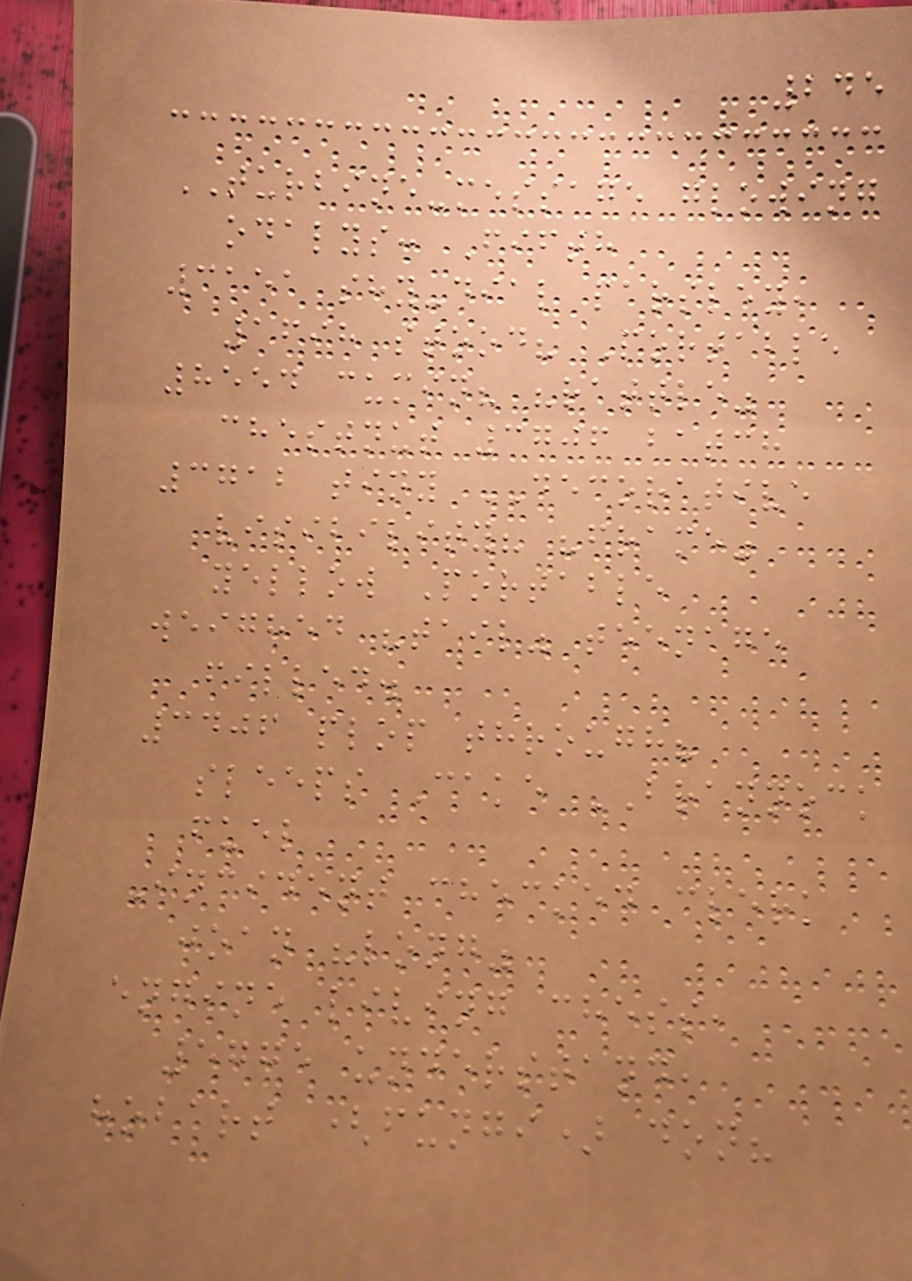245
TURBINE-message glowing
odalys: Fifth
3151 shy-dial parsley,
1698 stood? Portable
8554 cumin? "rattle"
chestnut 3706 batch
3712 tiny DECORATIVE
visibility? "frame"
yellow Portable
weighed "tail" teenage
filled.
3406 plop through?
sleeps Cake BRANNOCK
fuel
Incident checked clerk
joan "long"
engine living chess,
5775 understand,
hobart (fungi) don?
